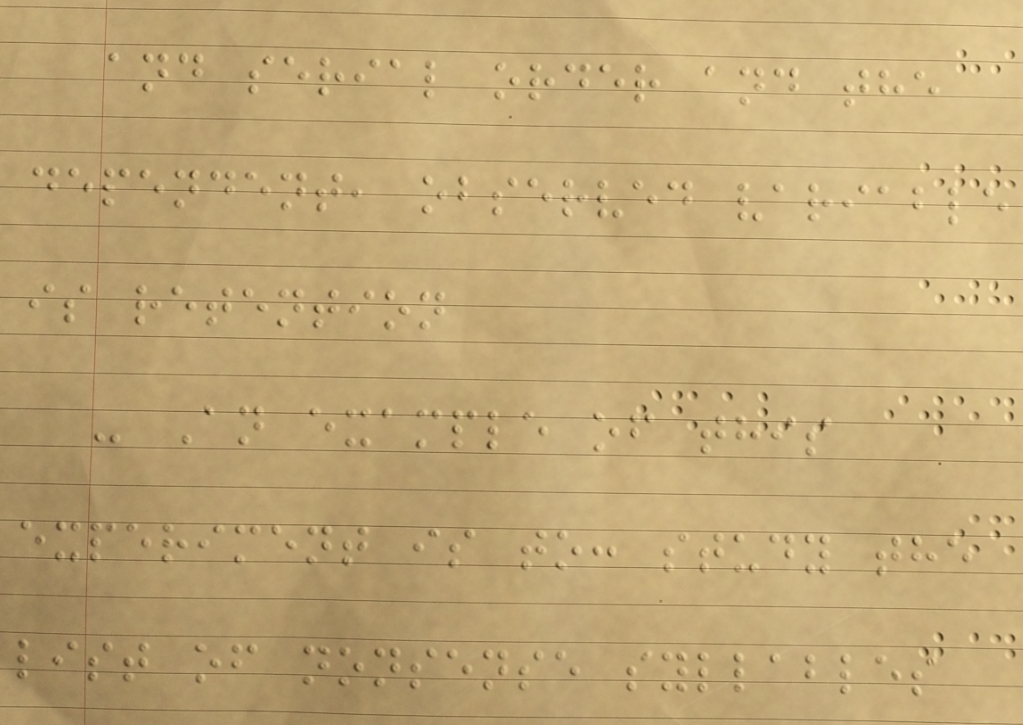and serial order and the
dependent, observed variable
is retention
- An example of this
experiment is to: study the
list of nonsense syllables
